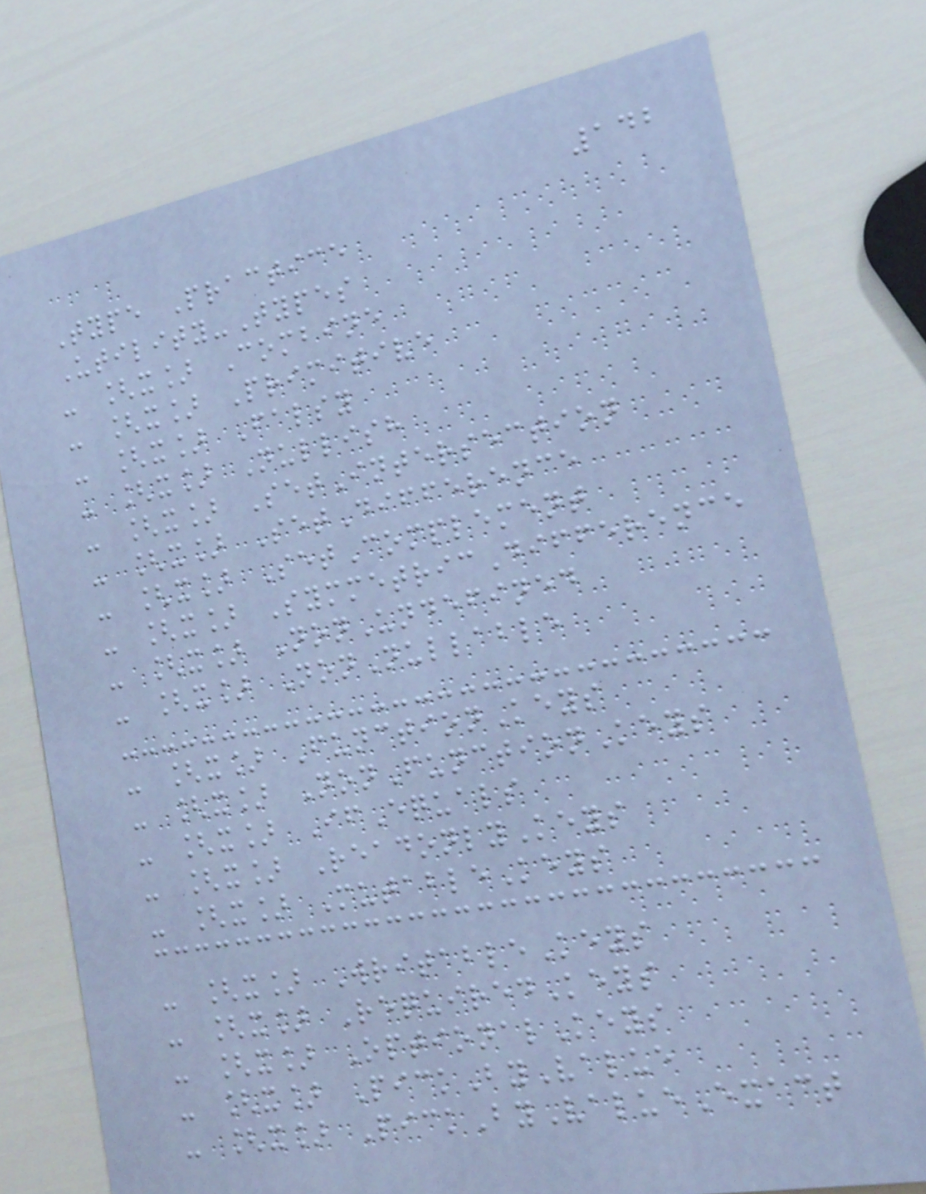142
Type Practice
Utility-Types
- [x] Combine
- [x] Primitive
- [x] Falsy
- [x] Nullish
- [x] SetIntersection
- [x] SetDifference
- [x] SetComplement
- [x] SymmetricDifference
- [x] NonUndefined
- [x] NonNullable
- [x] FunctionKeys
- [x] NonFunctionKeys
- [x] IfEquals
- [x] ReadonlyKeys
- [x] MutableKeys
- [x] WritableKeys
- [x] RequiredKeys
- [x] OptionalKeys
- [x] PickByValue
- [x] PickByValueExact
